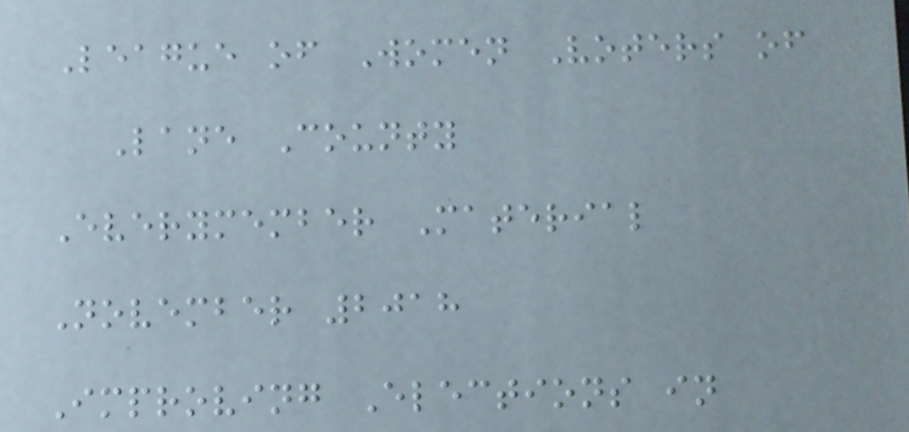League of Women Voters of
Lane County
Everymember Material
November 2018
Improving Elections in
